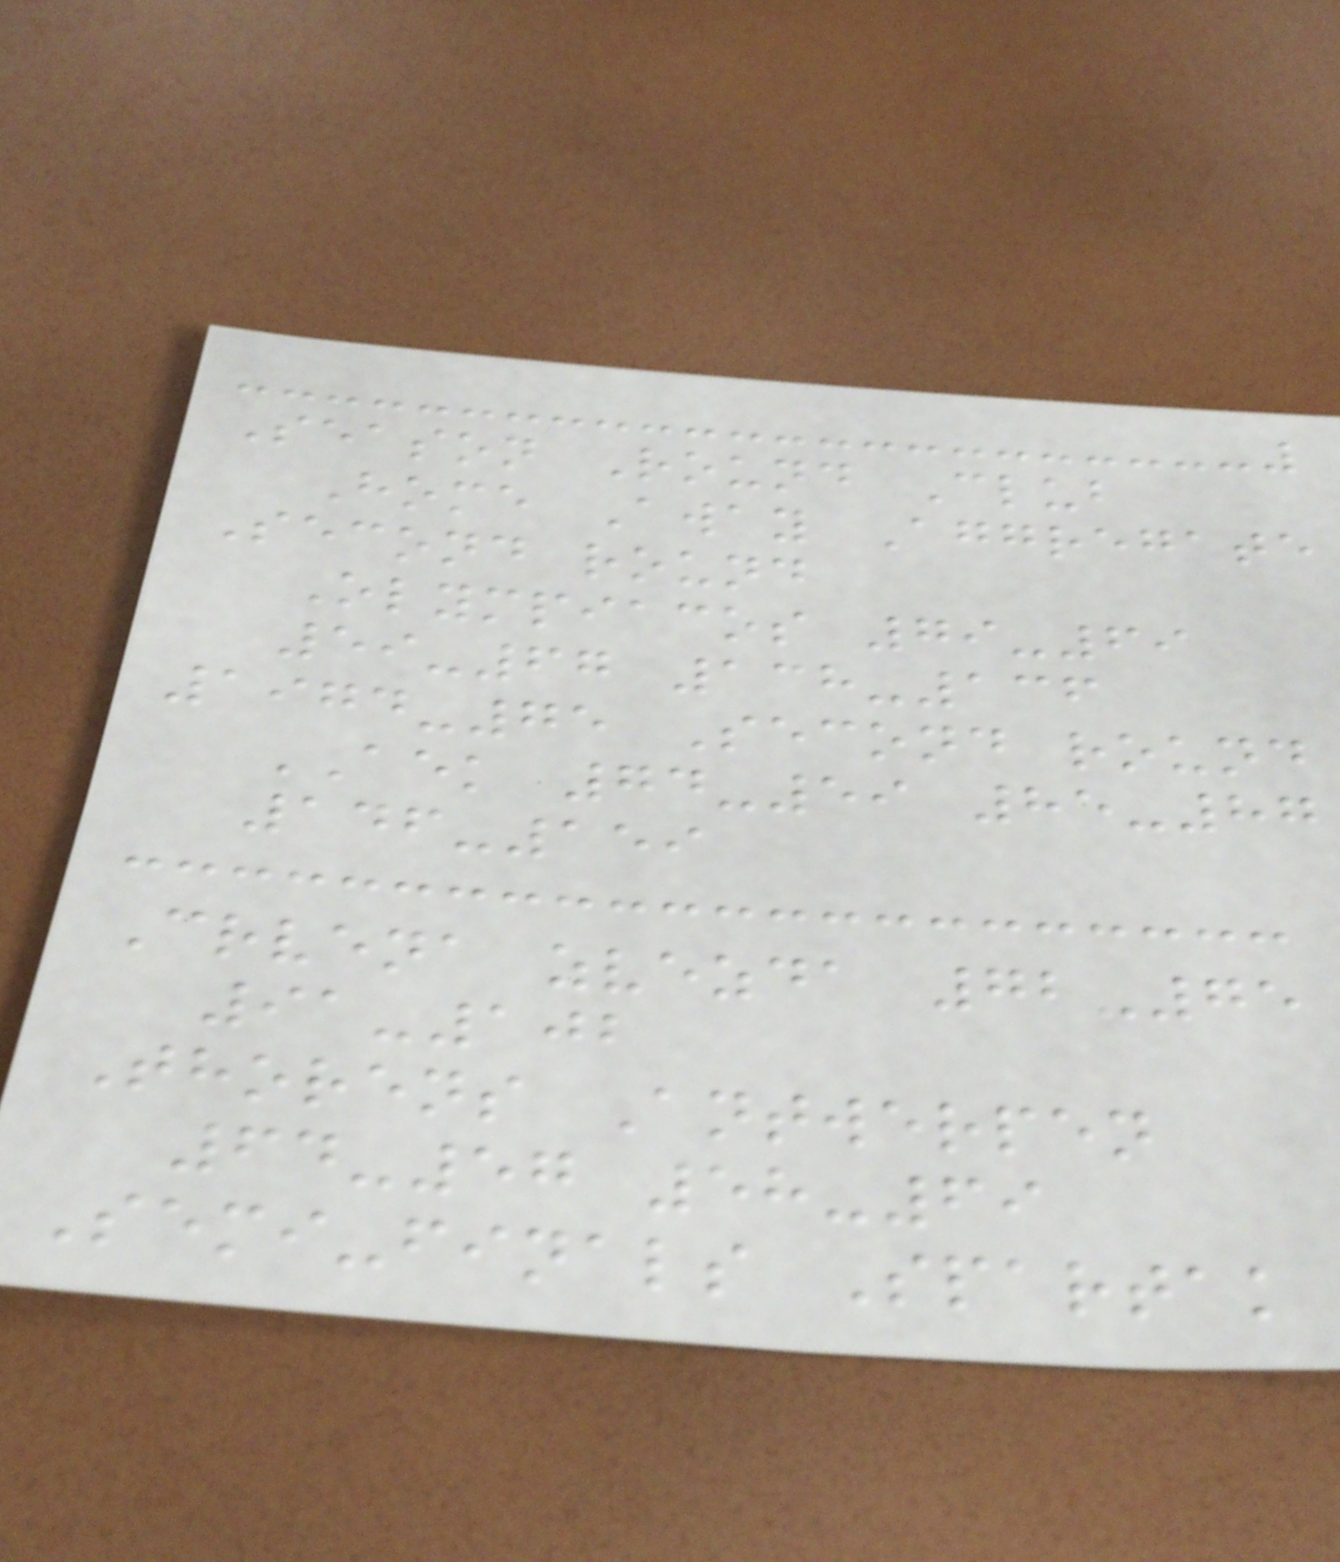Season Round Club
Home Away Aggregate
Second round
Olympiacos 79-69
59-67 138-136
1974-75 Second round
AEK 74-59 85-87
146-159
Crvena zvezda 72-75
91-102
Thorens Antwerpen
64-57 58-69
Semi-finals Spartak
